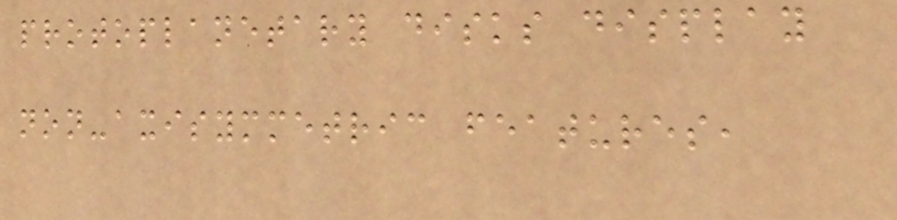protoplanetary disks display
non-axisymmetric features,
